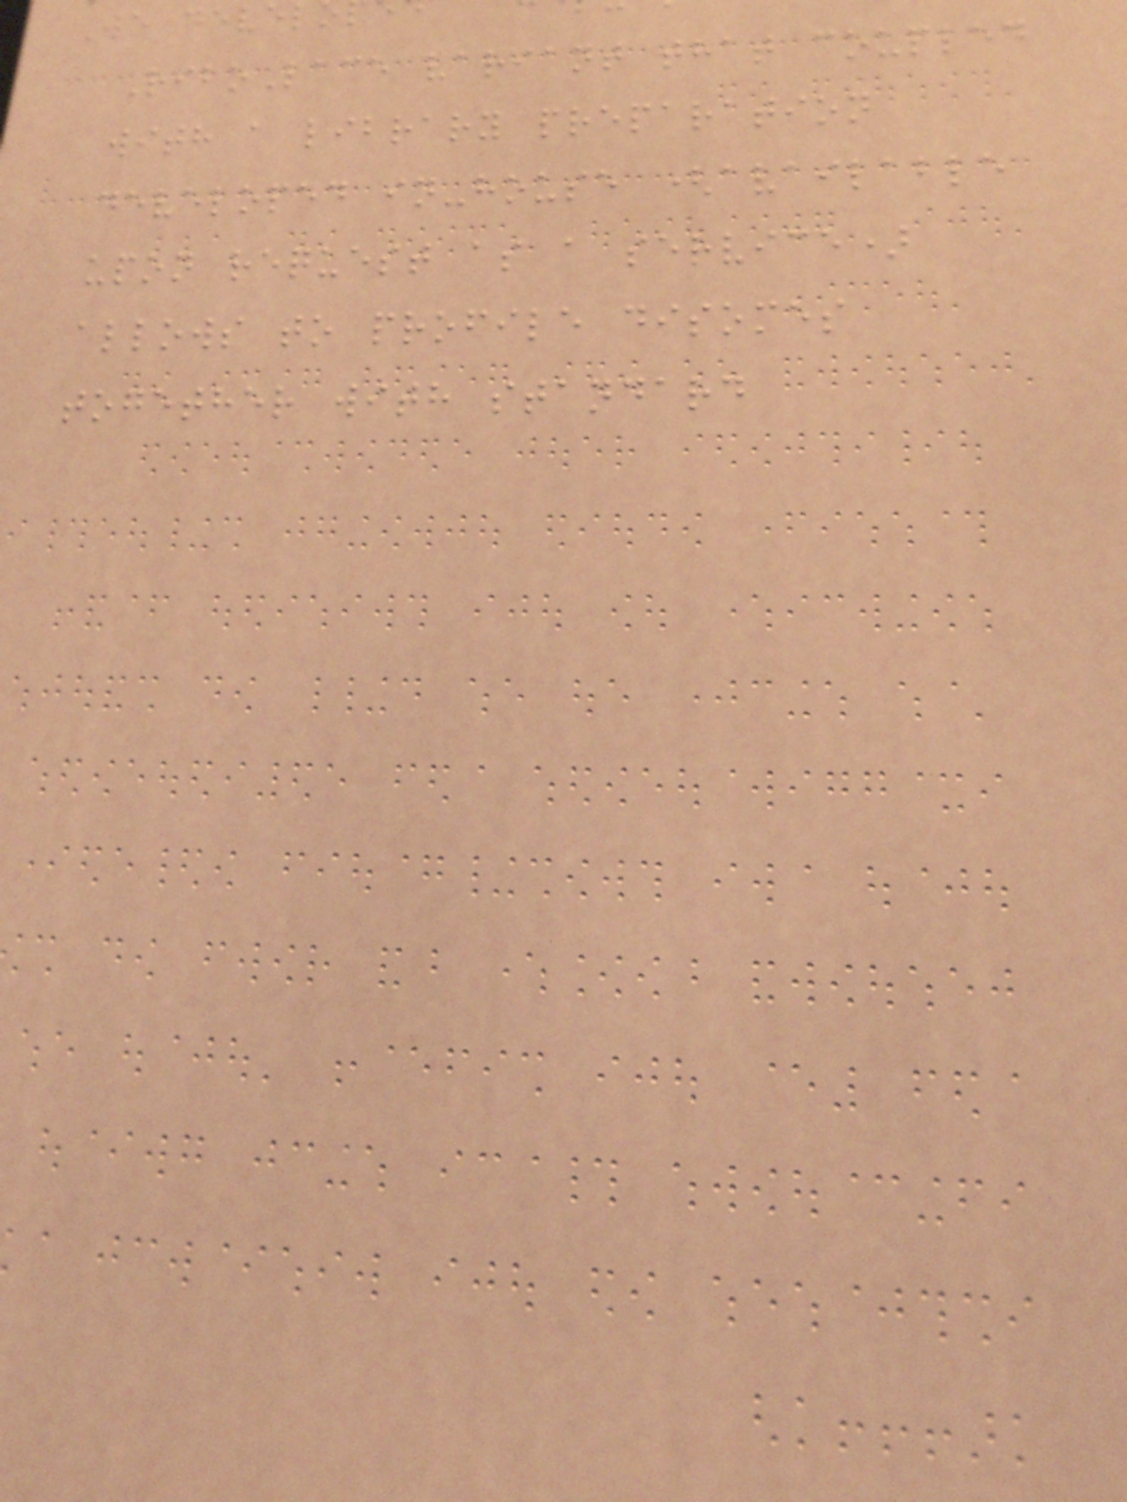We devel
RiboLace variant that coupled
with a library preparation
developed in-house (available
upon request as a service)
allows to profile disomes
together with standard
